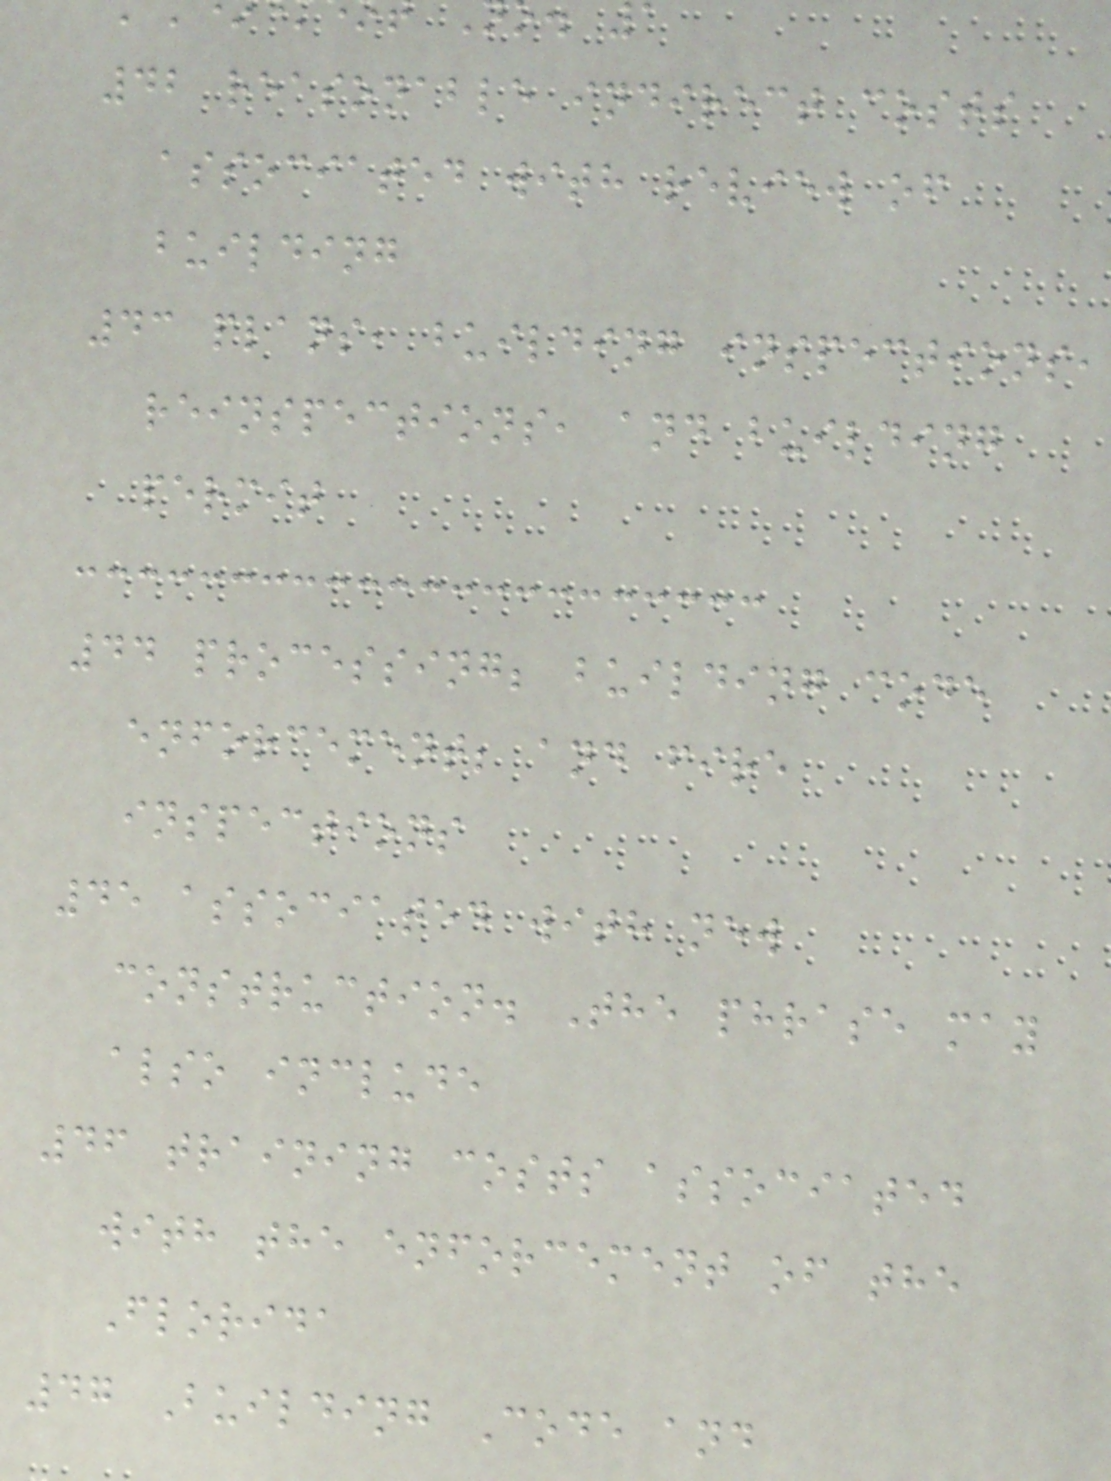42 reasonable indirect costs
associated with review of
building
43 plans, building inspections,
reinspections, and building
permit
44 processing; building code
enforcement; and fire
inspections
45 associated with new
construction. The phrase may
also include
46 training costs associated
with the enforcement of the
Florida
47 Building Code and
